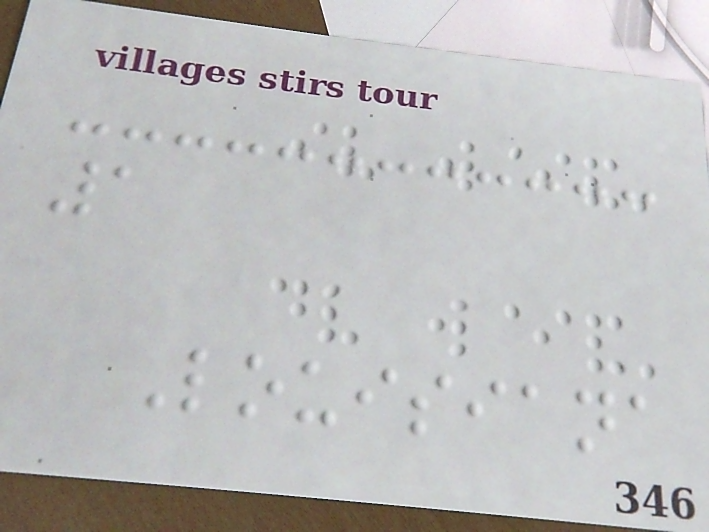1
Louisiana
